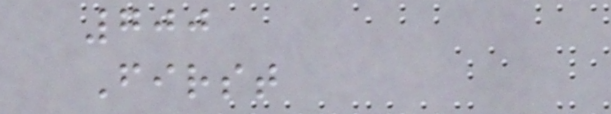700
First
